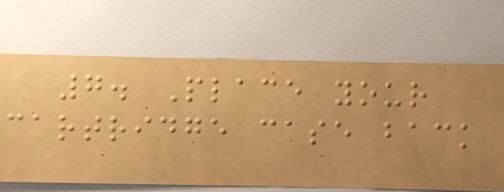7. Place your
cartridge case back
